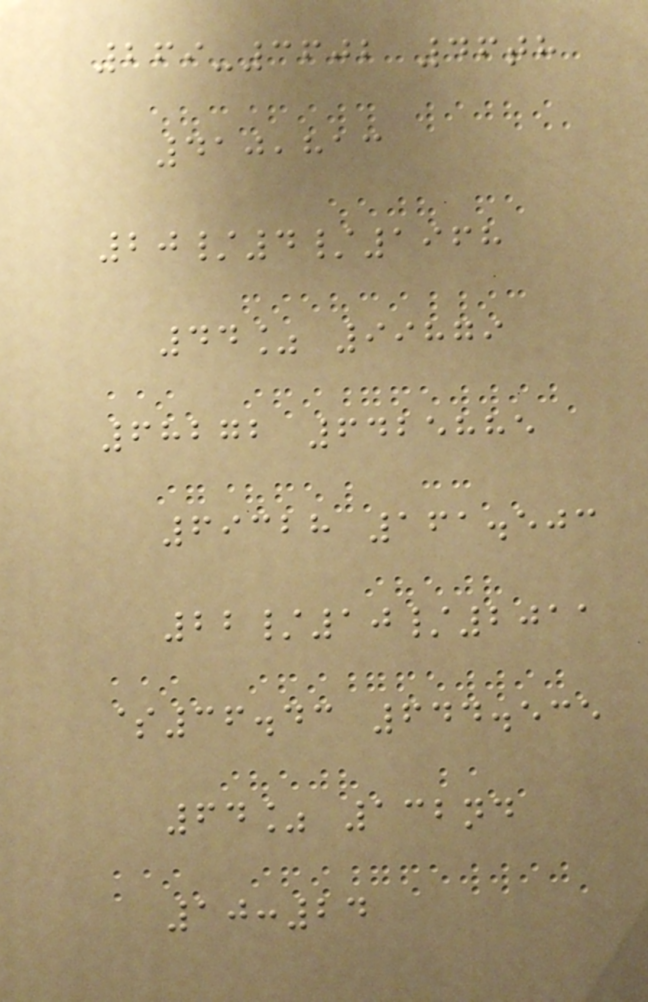269-3602 46th
410,813
20/4/1968
44% 99879
68272 6425885
69328 161.503
22/10/2011
$36.43 644.535
64% 132nd
10:24
